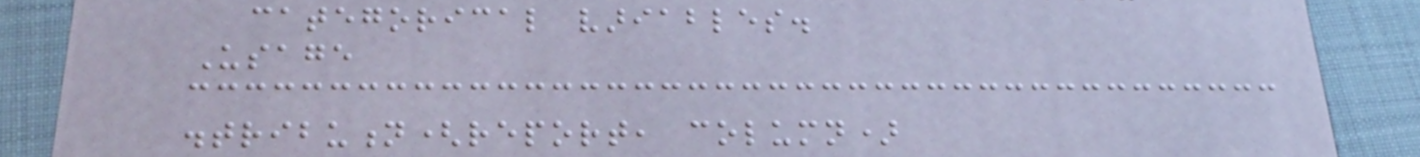categorical variables.
Usage
distribution(report, column)
